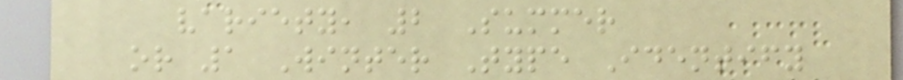variety, 2 Summer
or 1 Winter Type Identify
